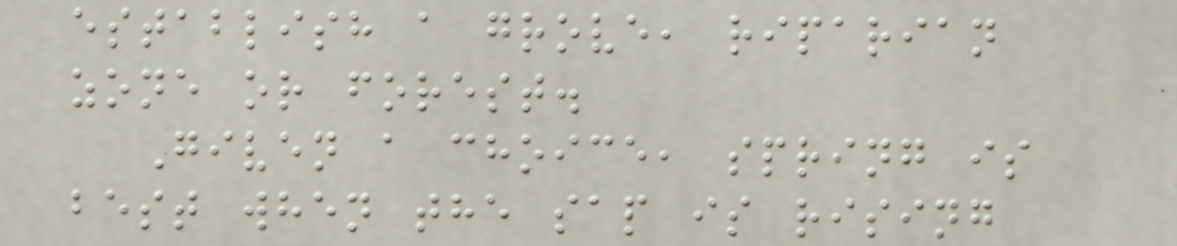establish a grove, riparian
zone or forest.
Given a choice, spring is
best when the sap is rising
